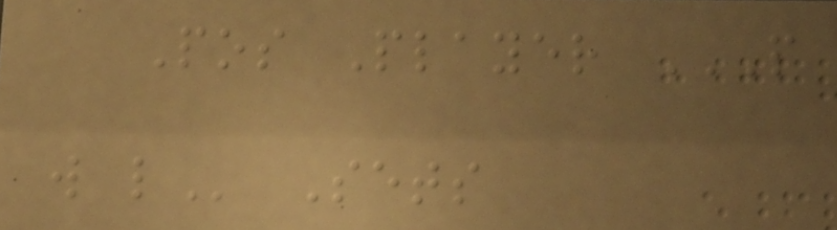Pos Player P
W L Sets
